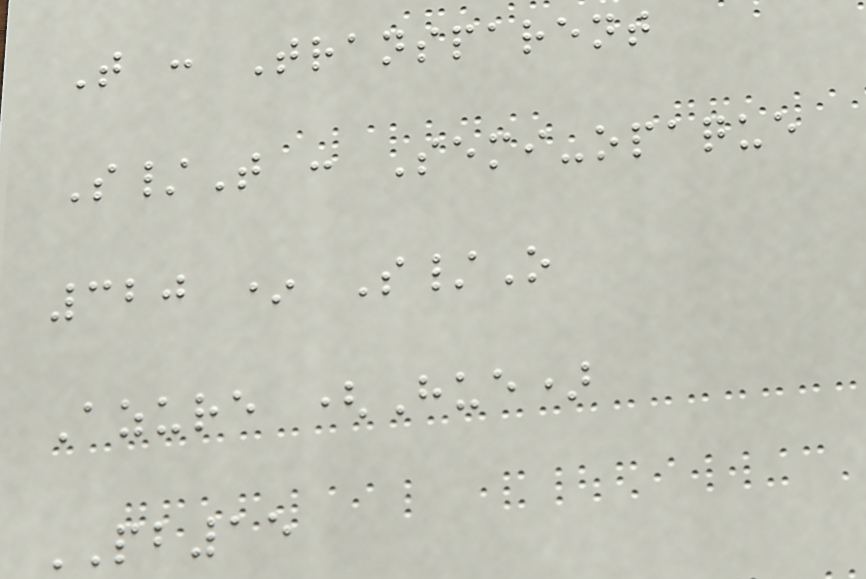T : Transparent
S/T : Semi-opaque
320 * S/O
Azure (Hue)
PB15
